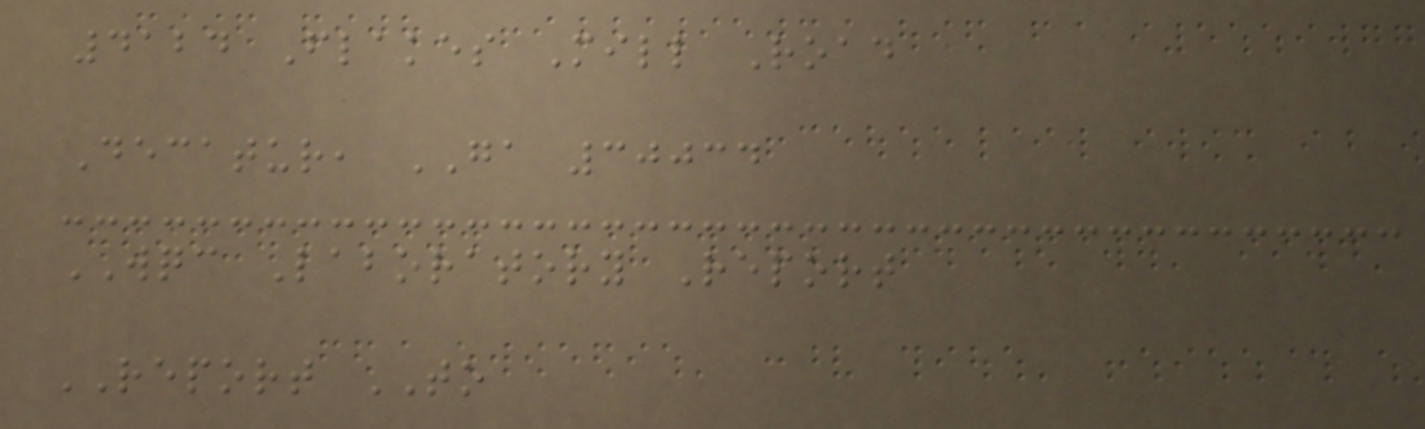4124 Flakes Mill Road
Decatur, GA 30034
WQC Laboratory Report
REPORT TO
